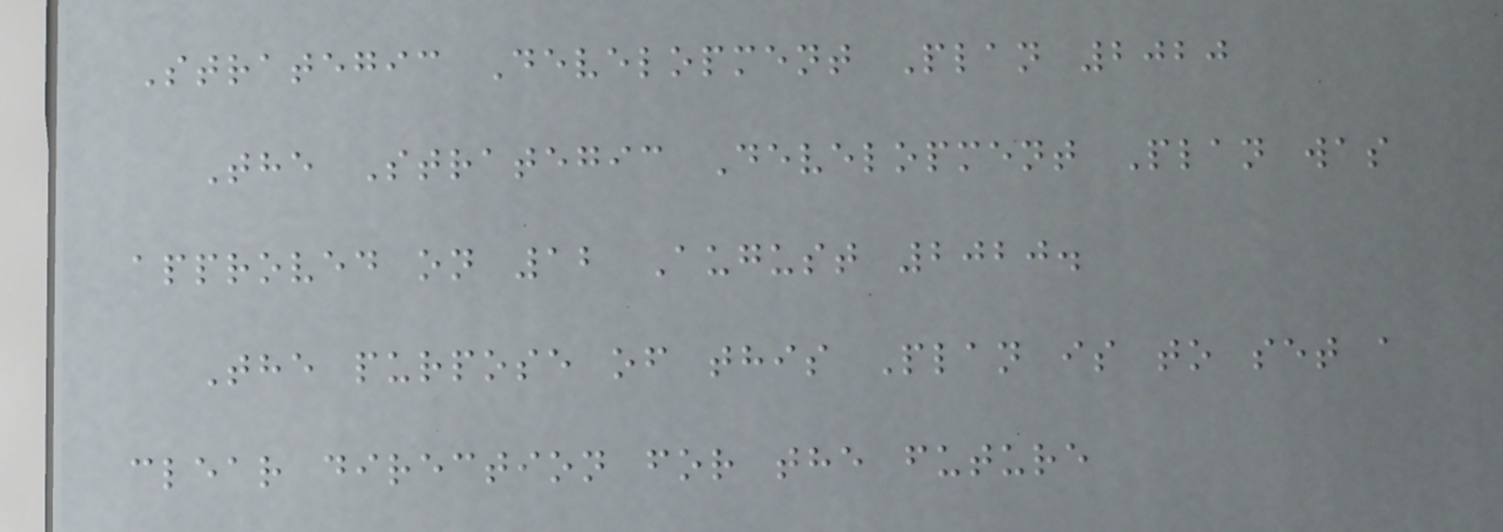Strategic Development Plan 2020
The Strategic Development Plan was
approved on 12 August 2020.
The purpose of this Plan is to set a
clear direction for the future
